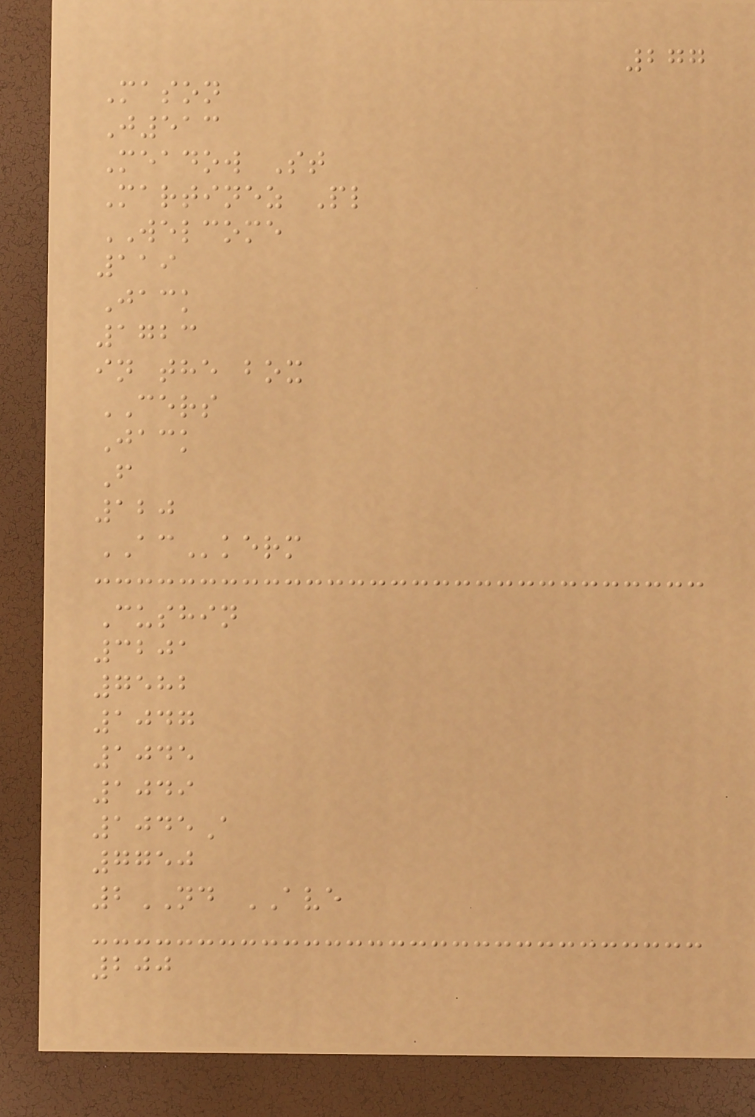277
Mason
J513
Meadow St
Martinez Pl
WELCOME
119
Jack
1723
in the box
CERS
Jack
F
120
ACkerm
Cushin
3201
7582
1047
1045
1049
1045A
7750
2ND AVE
200
